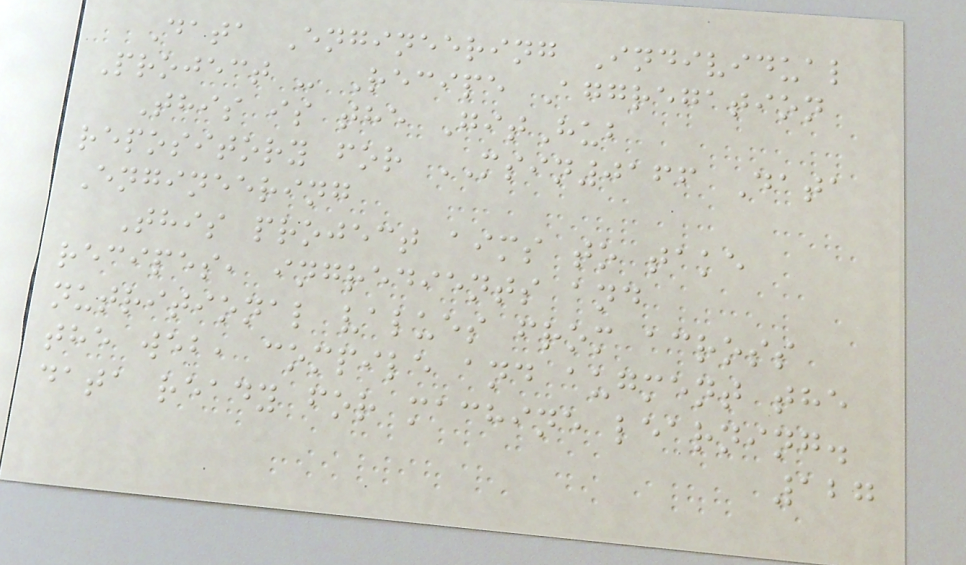Data Engineering Individual
Project - Recipe Aggregation
This is the GitHub
repository for MSIN0166 Data
Engineering
This project aims to take
recipes, ingredients and
nutritional values from across
the web, compile and augment the
data ready for machine learning.
127
